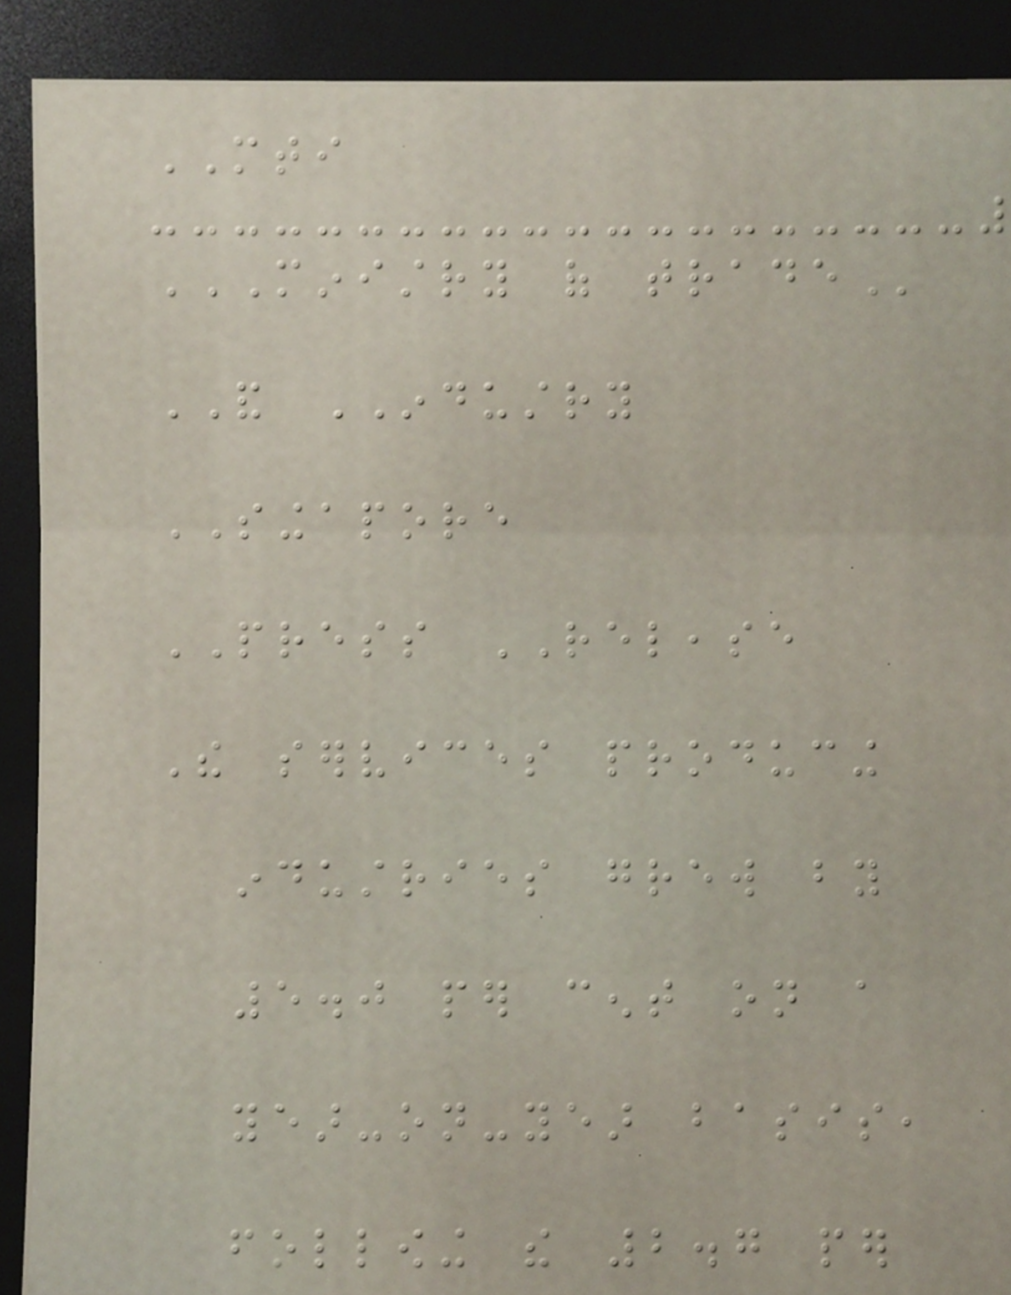MTI
MINISTRY OF TRADE
AND INDUSTRY
SINGAPORE
PRESS RELEASE
The services producing
industries grew by
5.0 per cent on a
year-on-year basis,
following the 2.7 per
